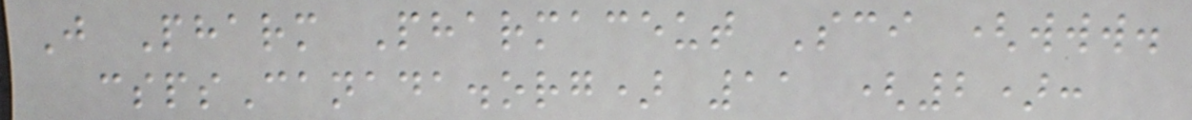J Pharm Pharmaceut Sci (www.
cspsCanada.org) 11 (2):
